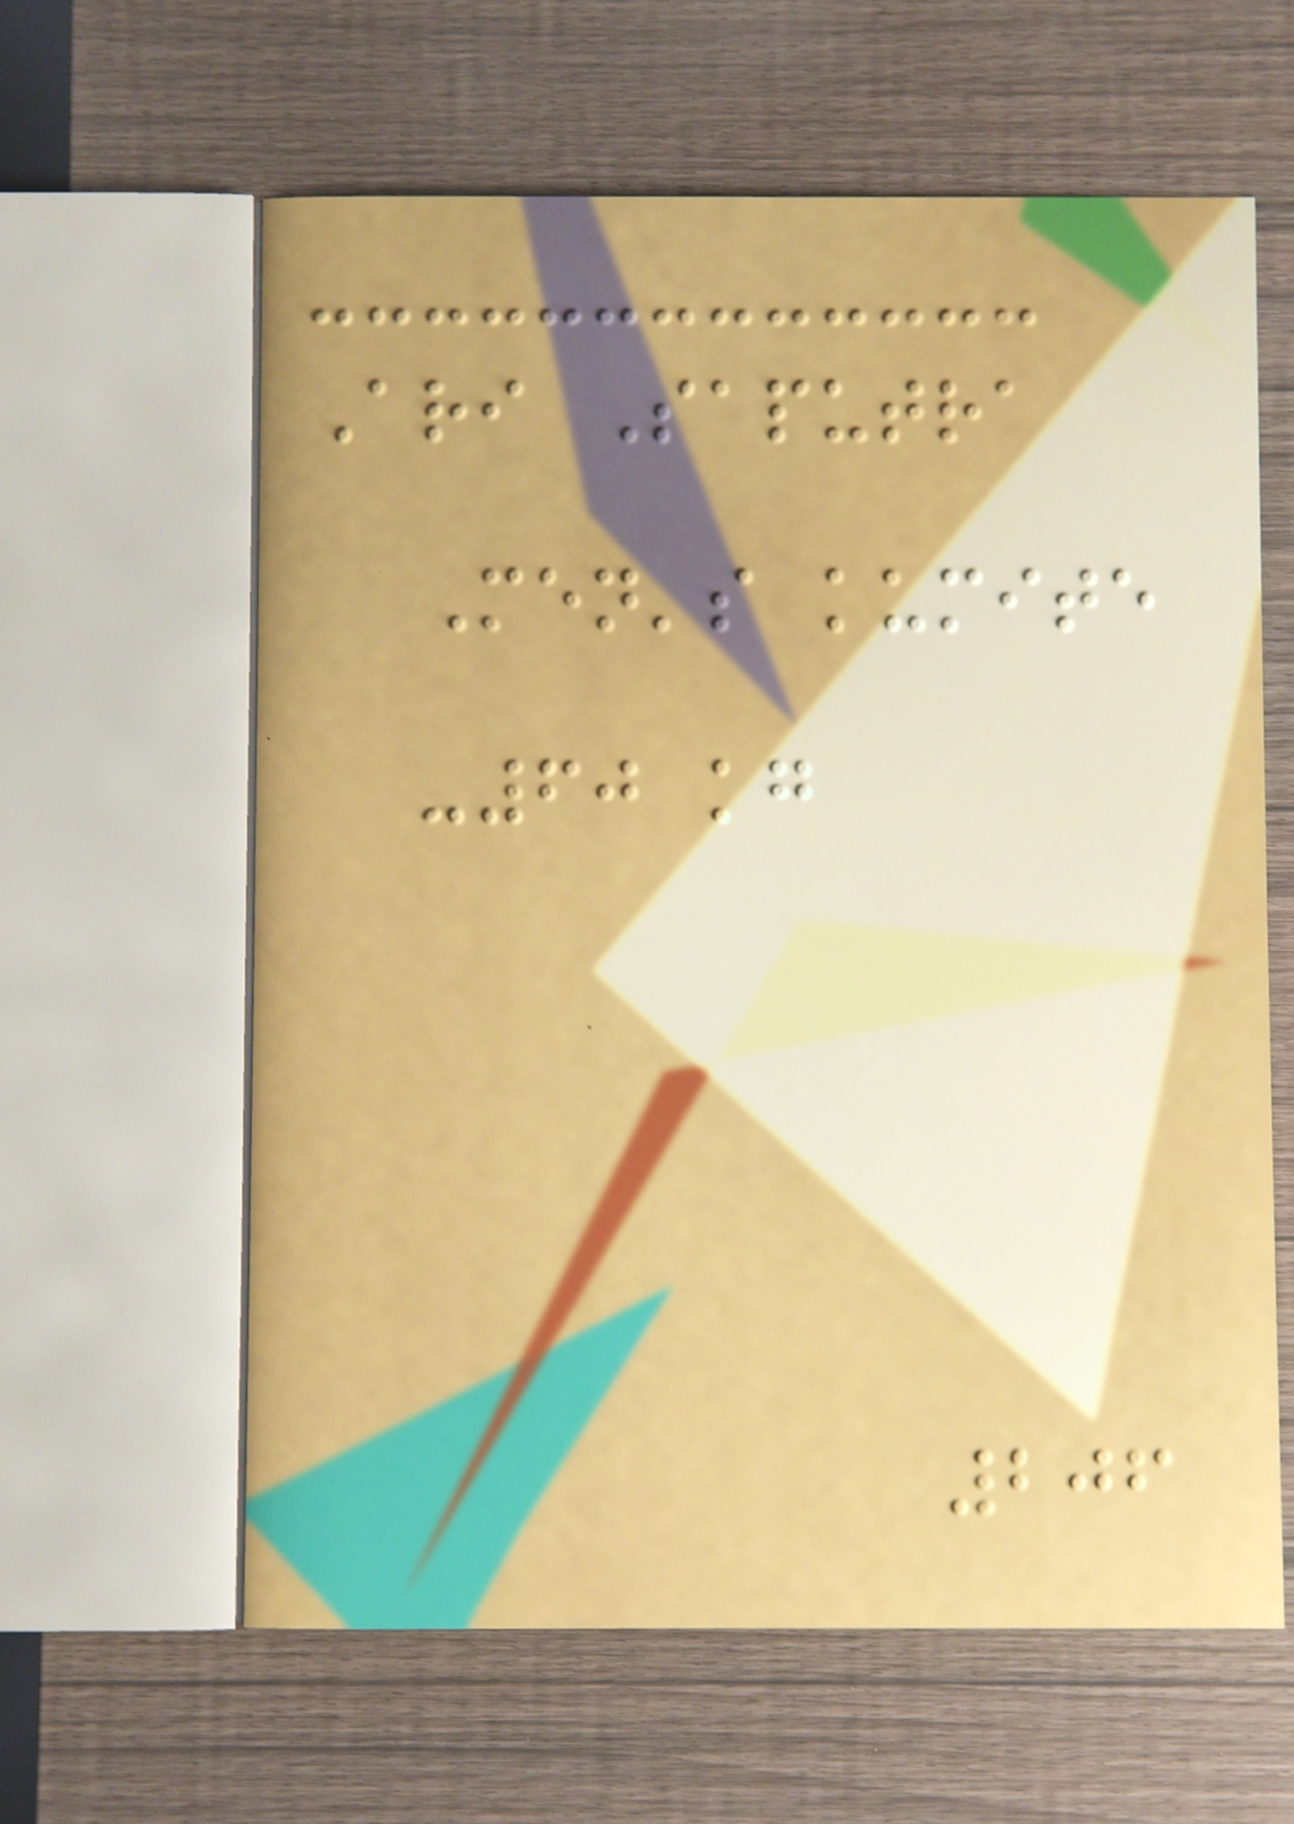Ari Saputra
Men's kumite
-60 kg
206
